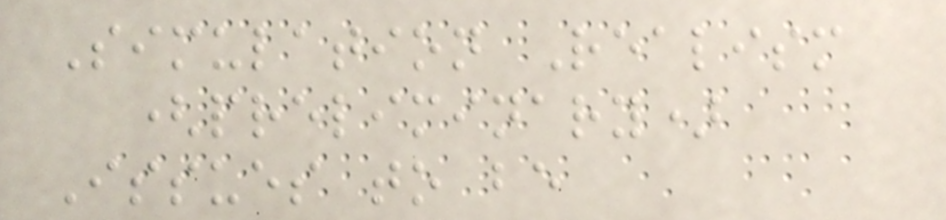Simulation Realism
(preliminary)
Issues to be
